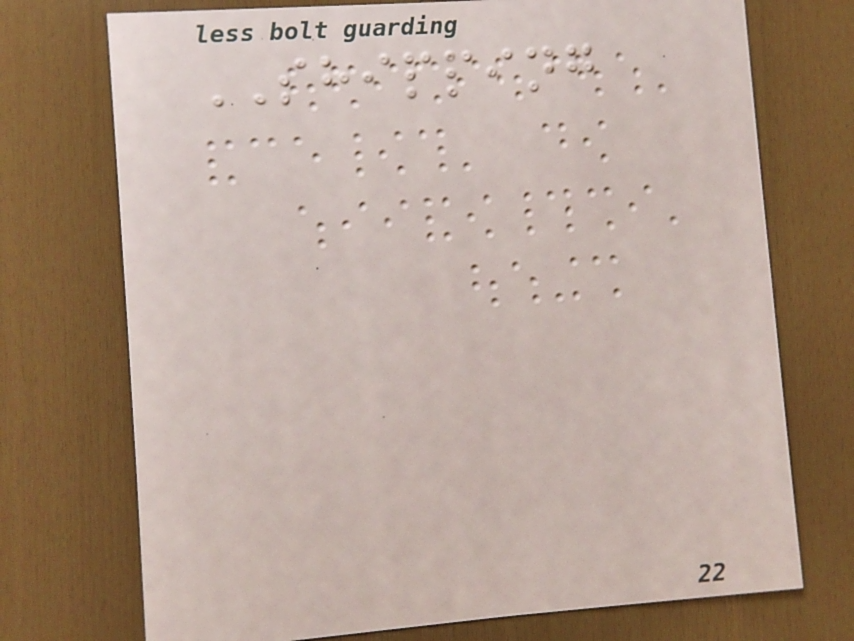SHIPPING
